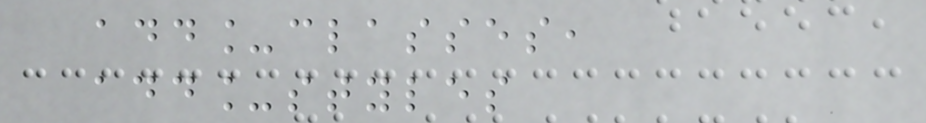add_classes,
add_styles
